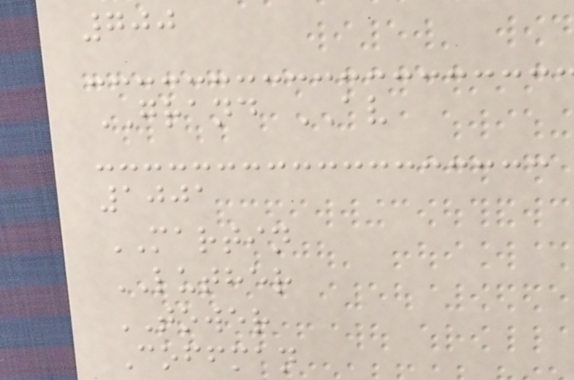700
GRAND AV
1001
MARTIN
LUTHER
TOWER
Coffman
